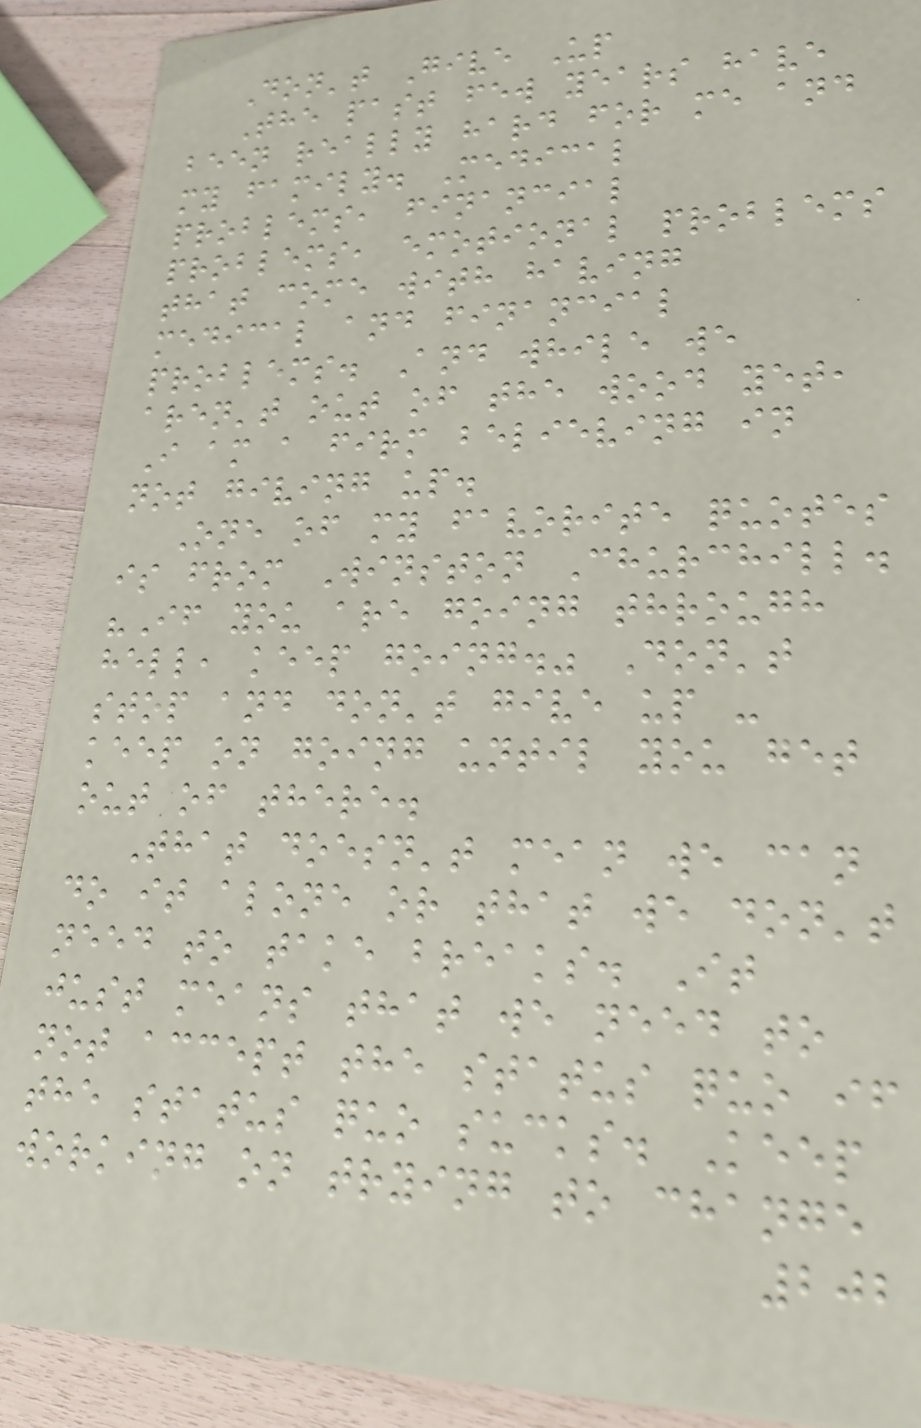Don't Give Up
The past few years have
been really hard for me and
my family. Medical
problems, financial
problems, emotional problems
that come with having
medical and financial
problems. And while we
aren't out of the wood yet,
I am a firm believing in
not giving up.
One of my favorite quotes
is from Winston Churchill.
"If you are going through
hell, keep going." Don't
stop and don't give up -
keep on going until you get
out of there.
That doesn't mean we can
do it alone or that we don't
need to take breaks. It
just means that we need to
not accept the status quo if
the status quo sucks. Keep
working on trying to change
202
